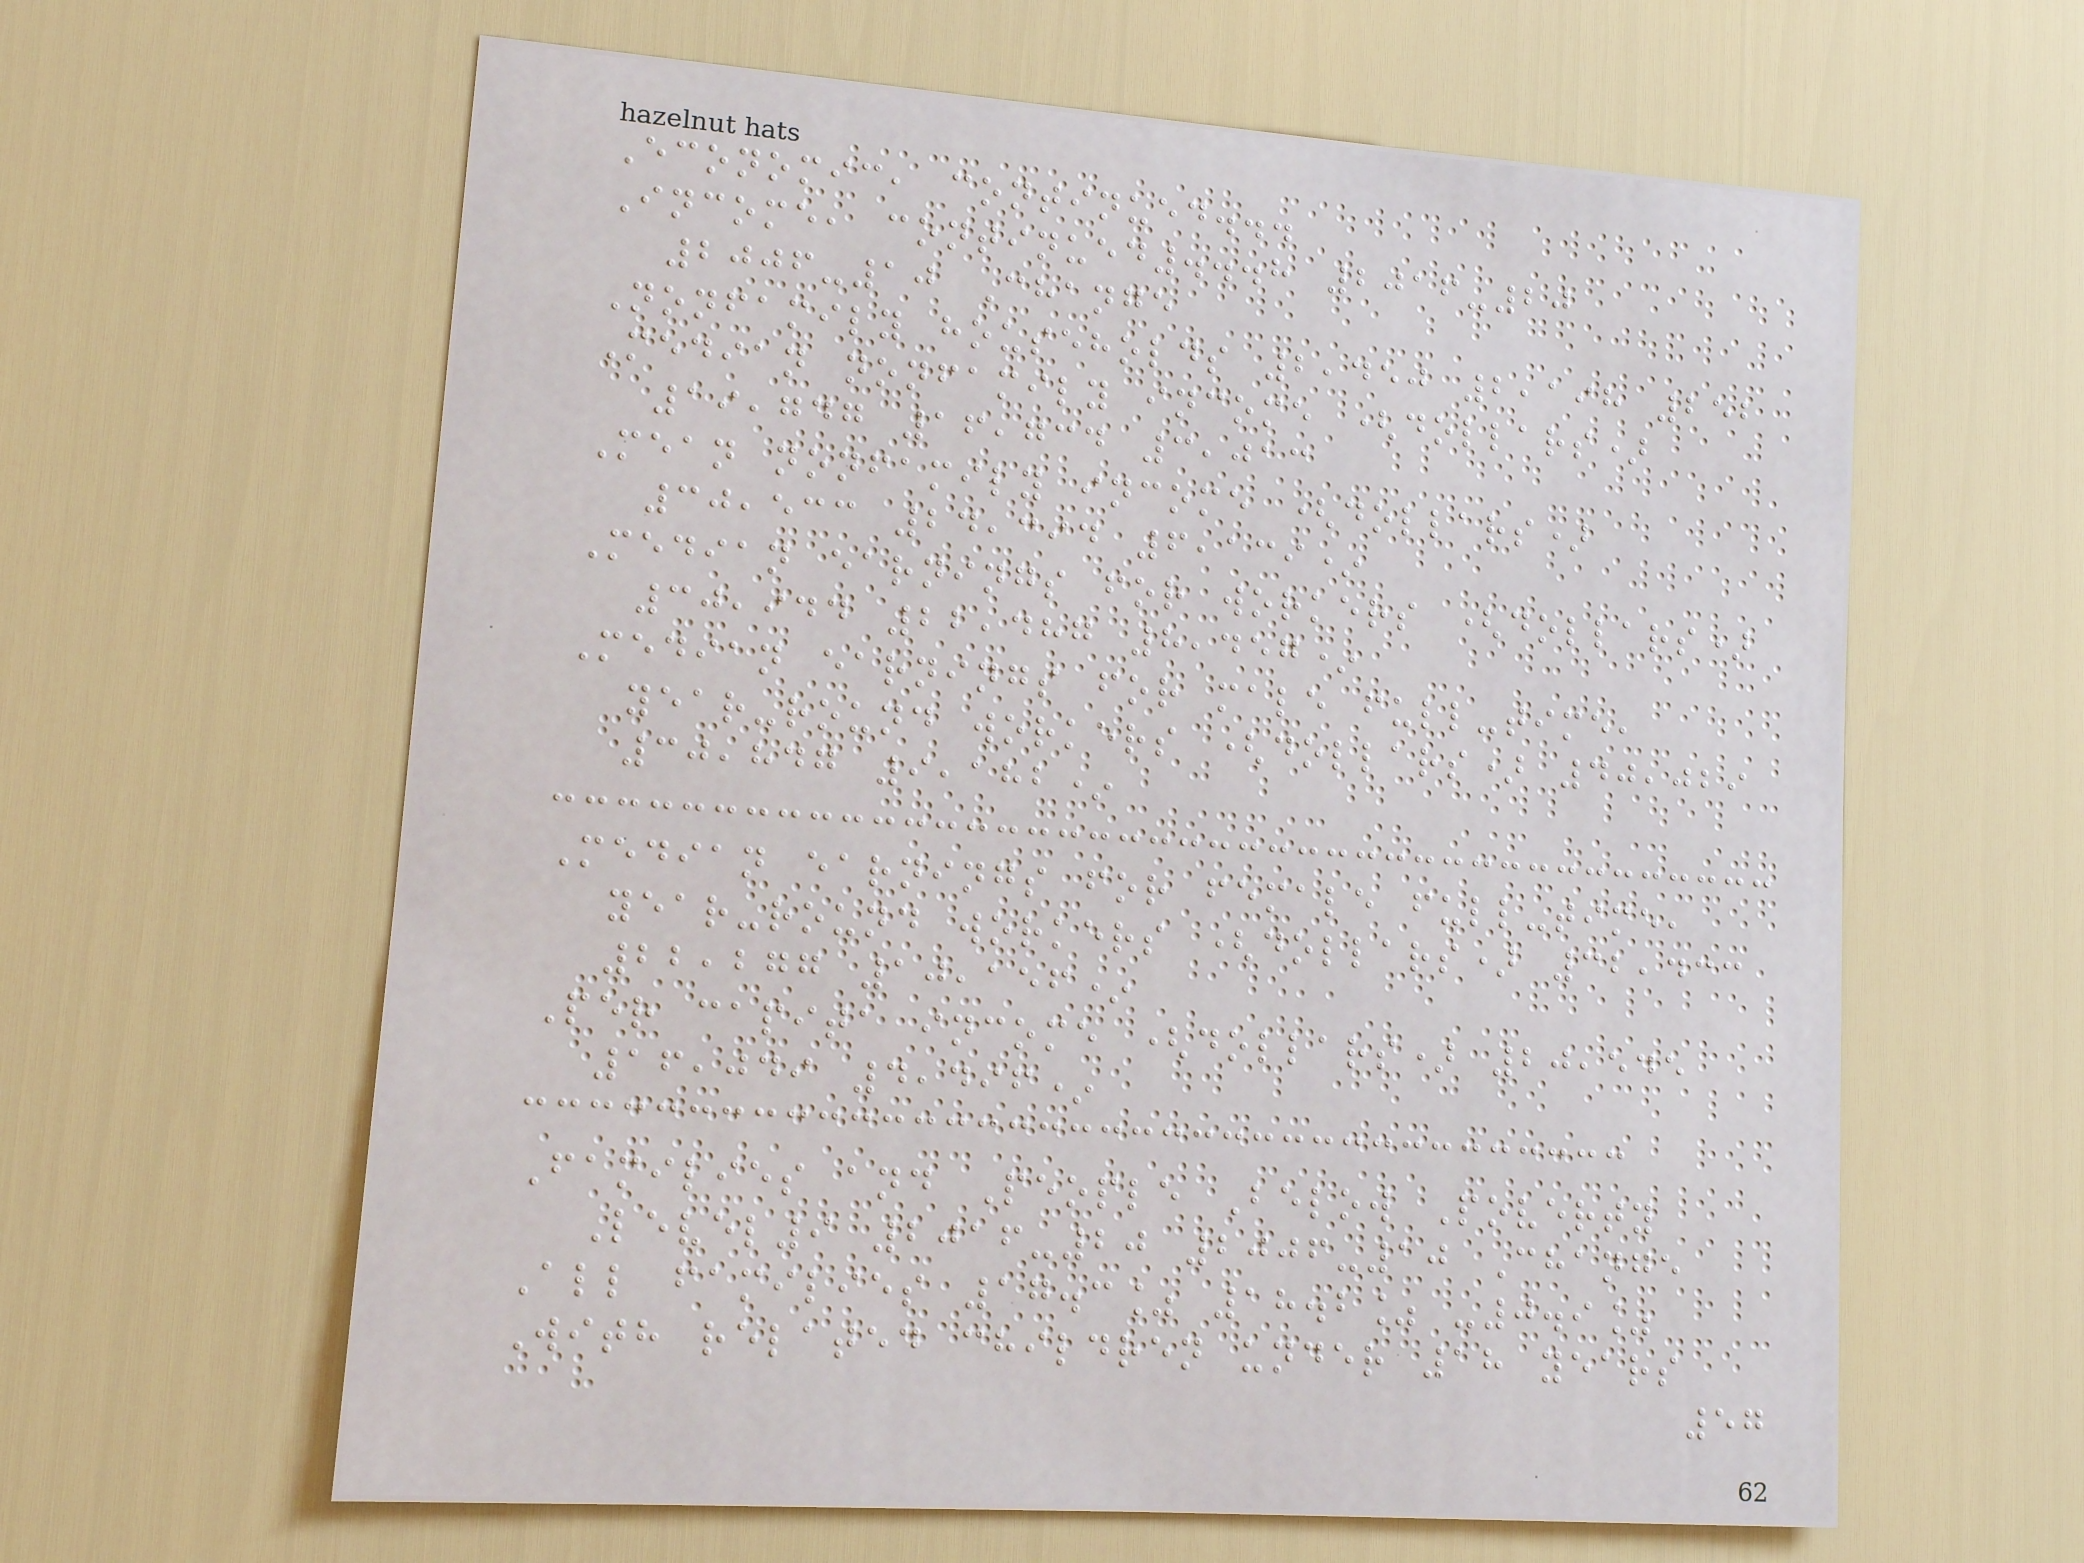Economic, continued...
Income, continued...8 2016-20
2006-10 Change
Nonfamily households 2,450 2,198 252
Median nonfamily income (dollars)
19,747 16,734 3,013
Mean nonfamily income (dollars)
30,533 24,394 6,139*
Median earnings for workers (dollars)
30,944 22,487 8,457*
Median earnings for male full-time,
year-round workers (dollars) 40,029
30,847 9,182*
Median earnings for female full-time,
year-round workers (dollars) 32,433
22,277 10,156*
Per capita income (dollars) 20,545
16,049 4,496*
Families and People Below Poverty
Level9 2016-20 2006-10 Change
All families 17.3% 18.2% -0.9%
With related children under 18 years
57
